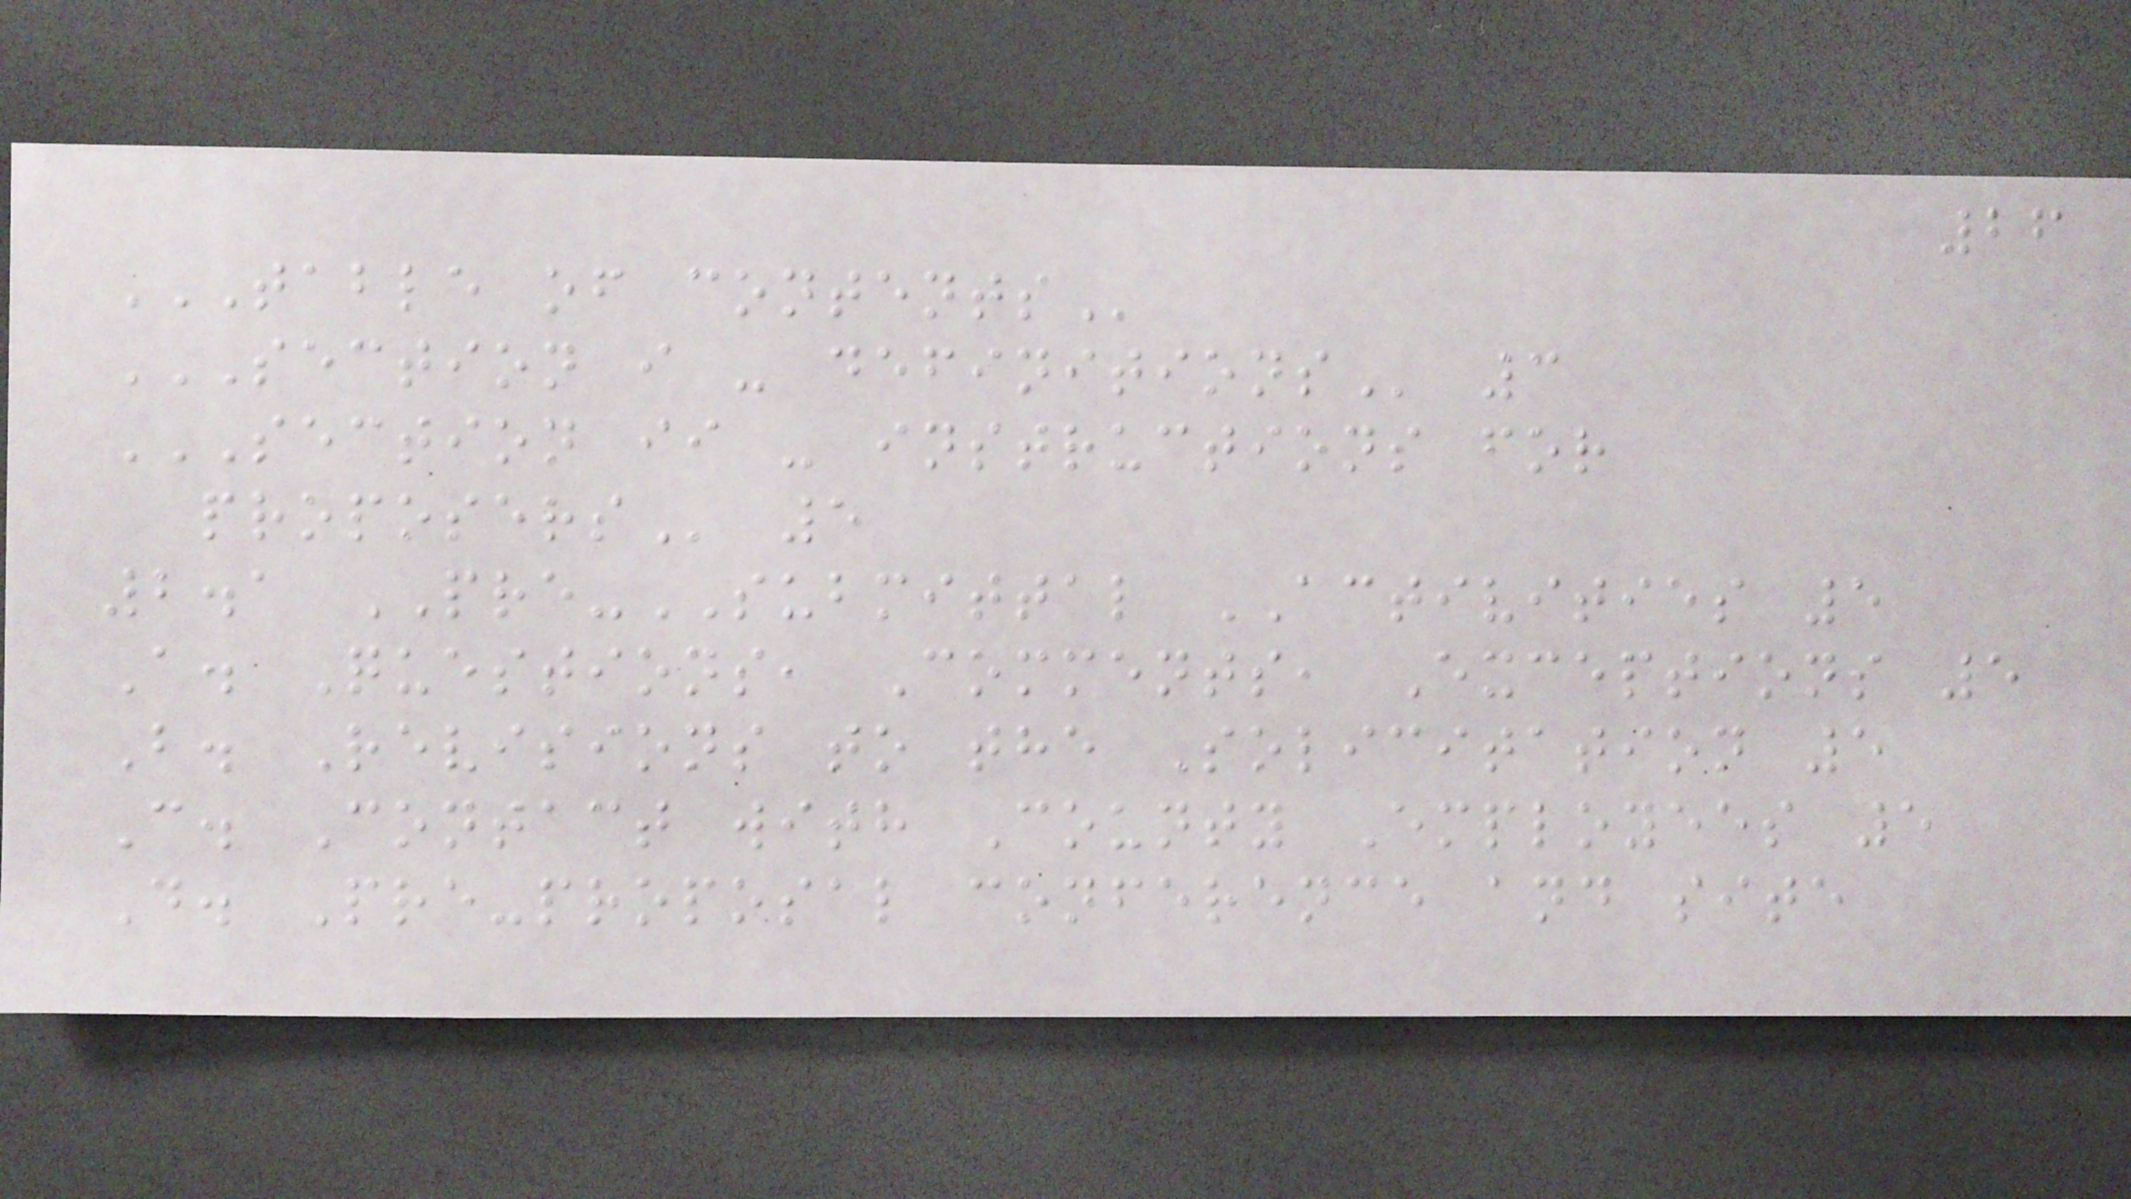26
TABLE OF CONTENTS
SECTION I - DEFINITIONS 3
SECTION II - INSTRUCTIONS FOR
PROPOSERS 5
2.1 PRE-SUBMITTAL ACTIVITIES 5
A. Questions, Comments, Exceptions 5
B. Revisions to the Solicitation 5
C. Contact with County Employees 5
D. Pre-proposal conference and site
